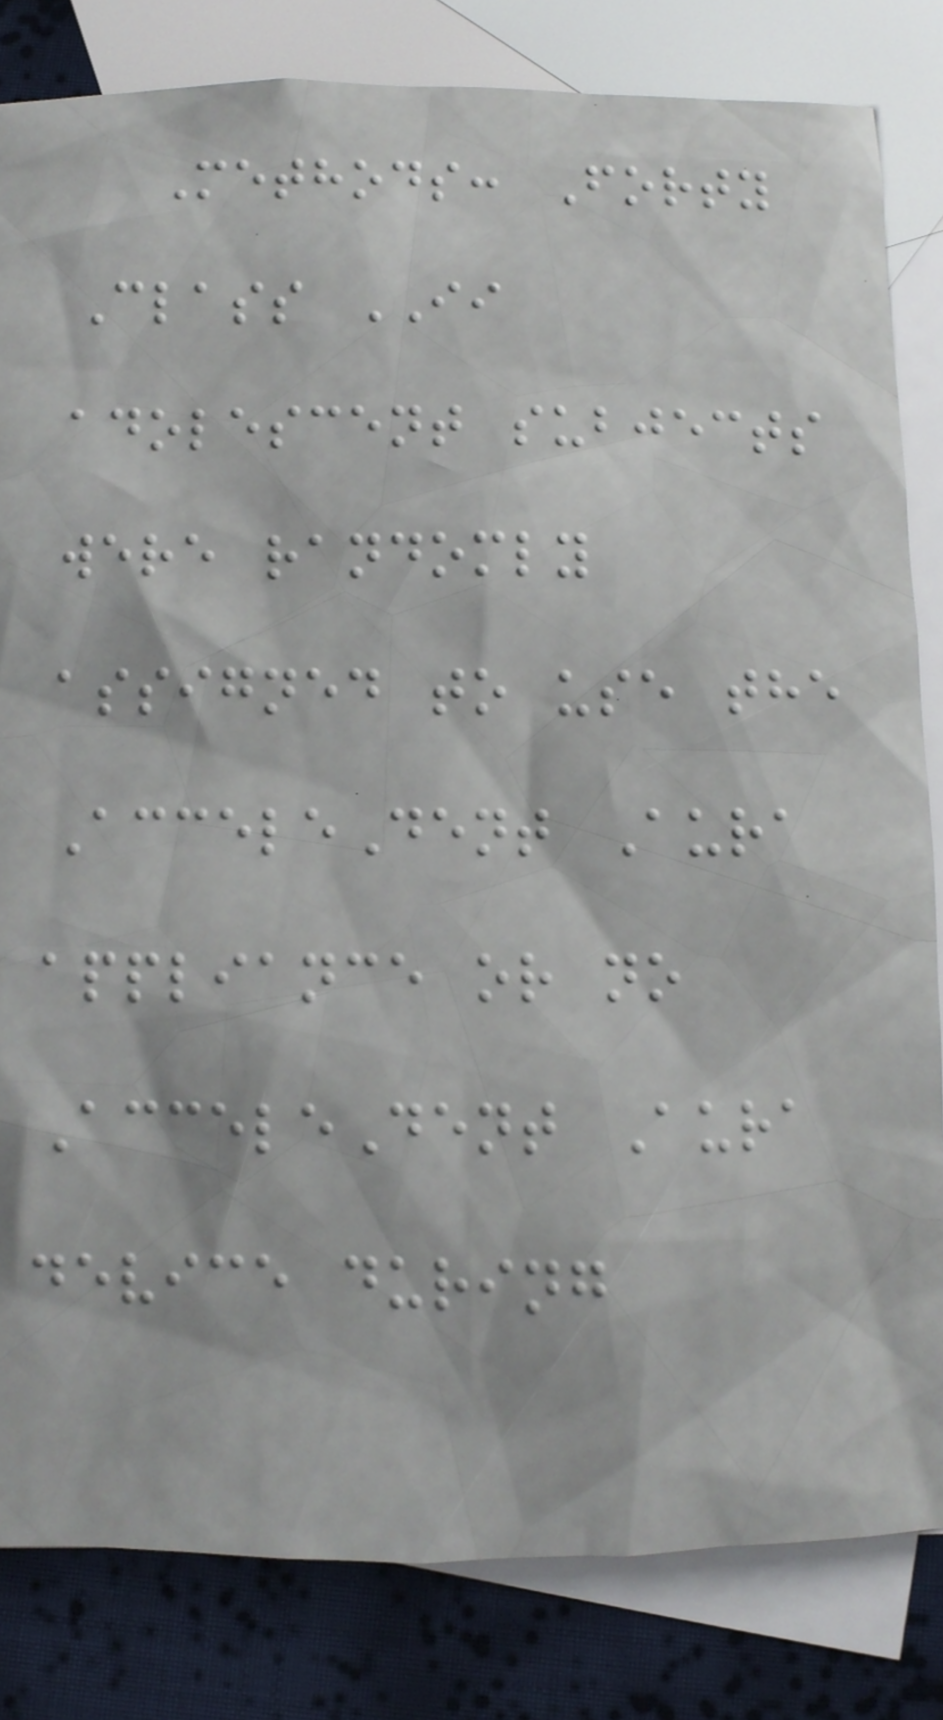Methods: Forty
Class II
adolescent subjects
were randomly
assigned to use the
AcceleDent Aura
appliance or no
AcceleDent Aura
device during
